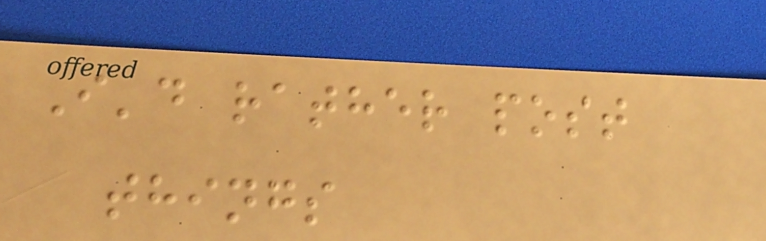I'd rather post
things
